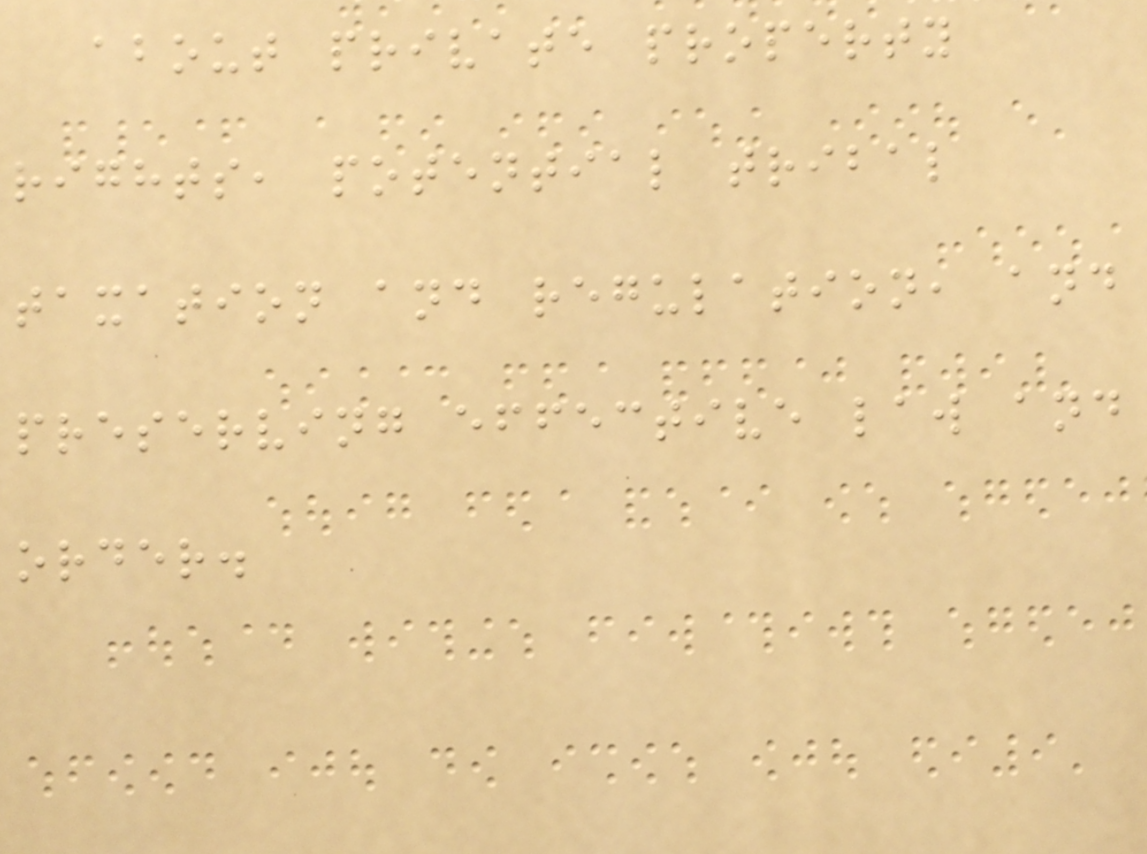about private property
rights, potential tribal
taxation and regulation, and
preserving effective law and
order.
